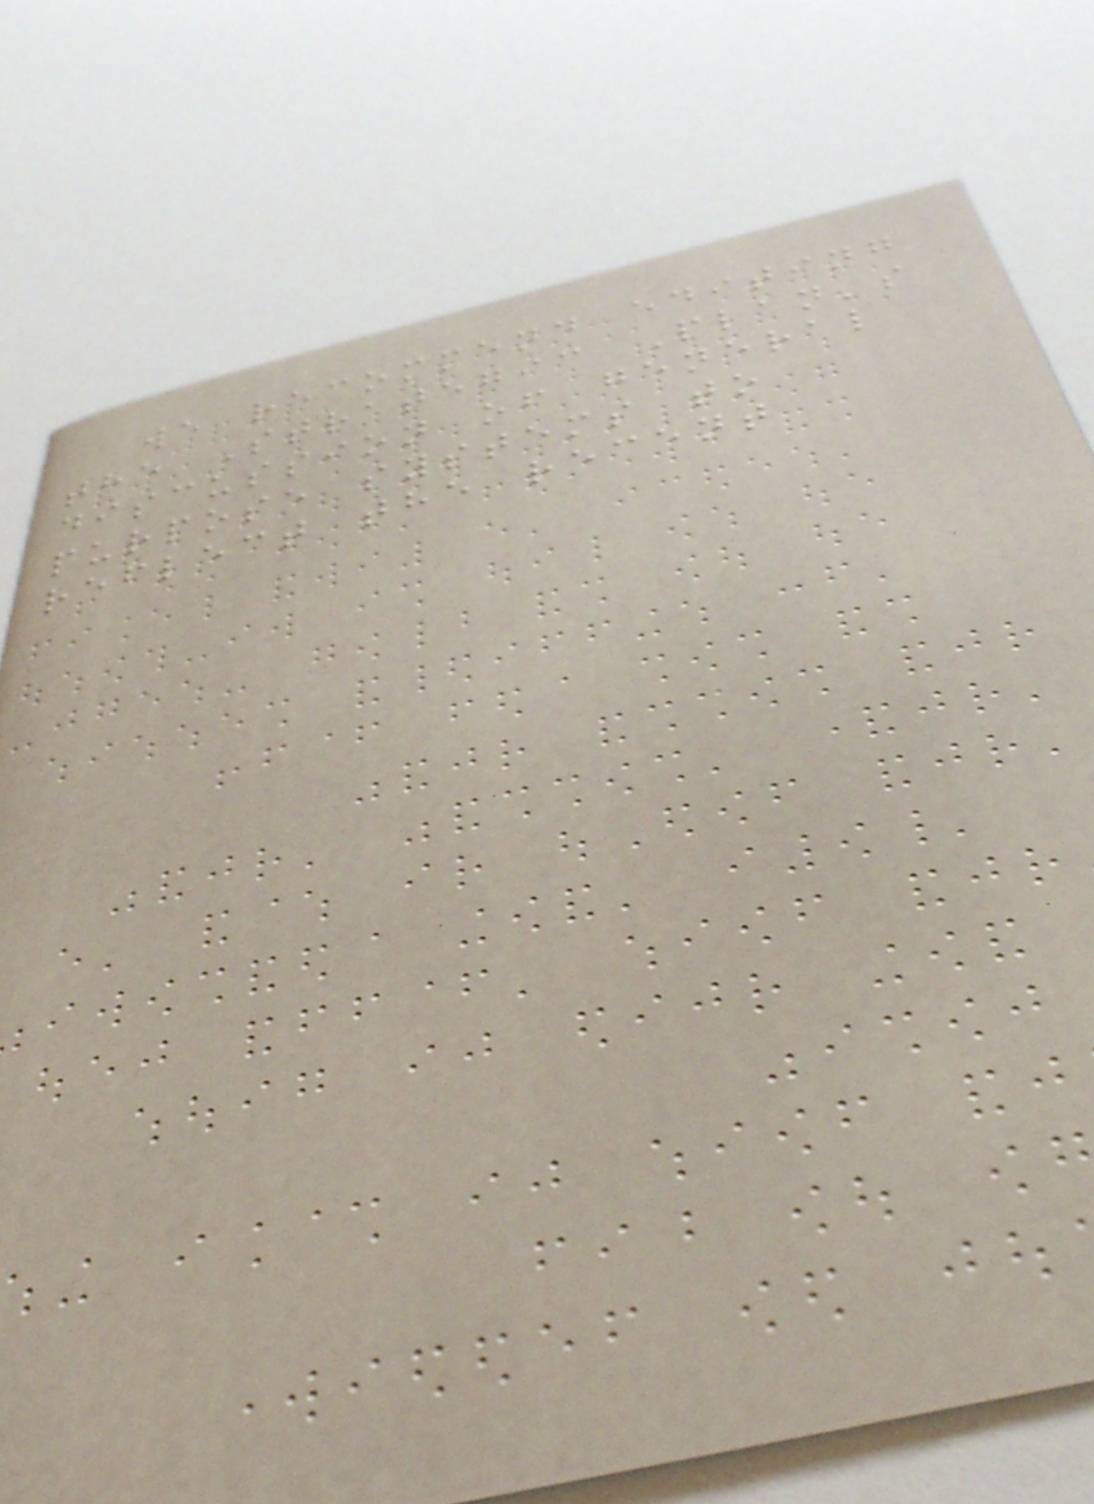we recommend editing
the Strategic Plan's
discussion of general
purpose systems to
reflect the recent
